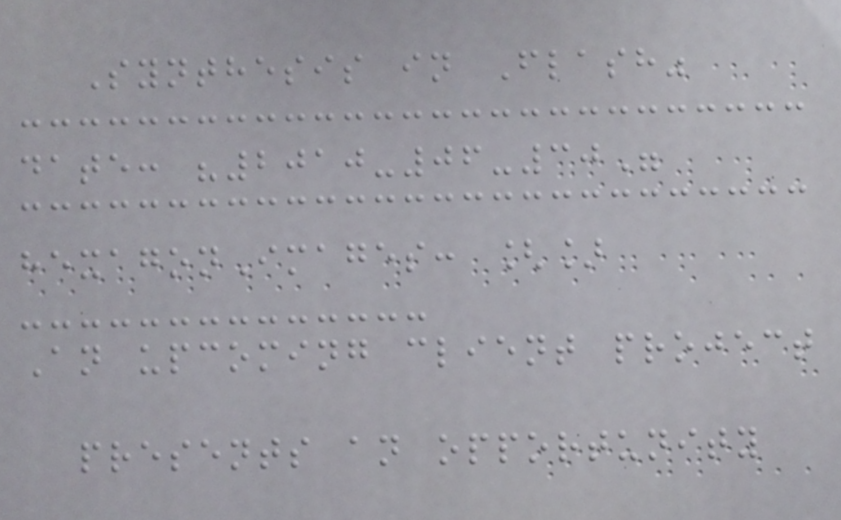Synthesis in Flash"
date: "2010-06-30"
hexagonImages: []
An upcoming client project
presents an opportunity
